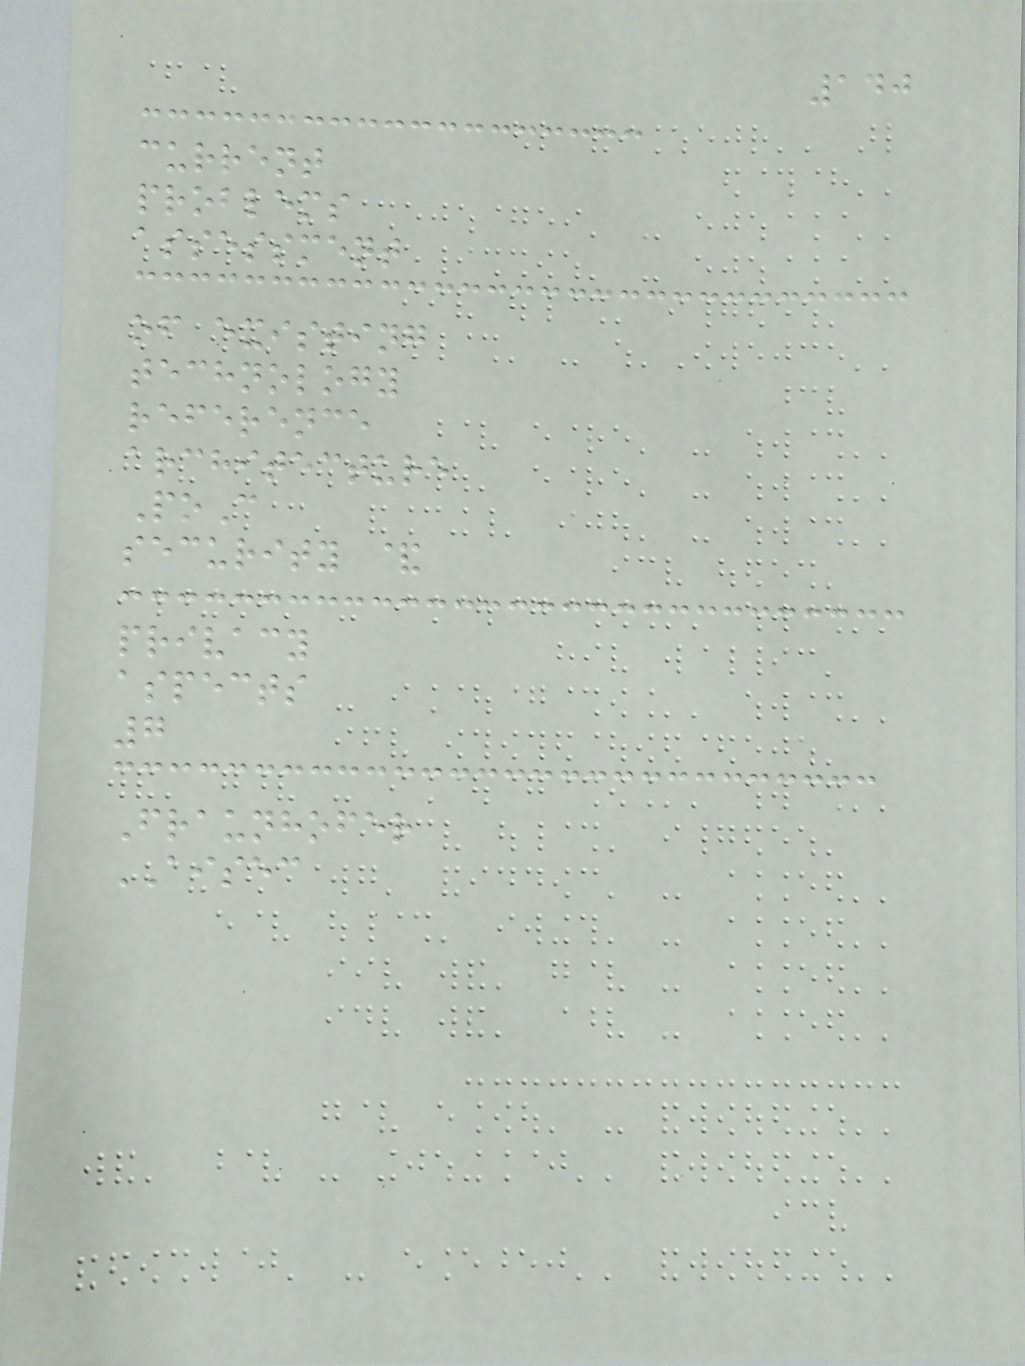140
current
problems
assessment
of existing
technology
reference
architecture
PoC
security &
privacy
aspects
7
Fraunhofer
AISEC
